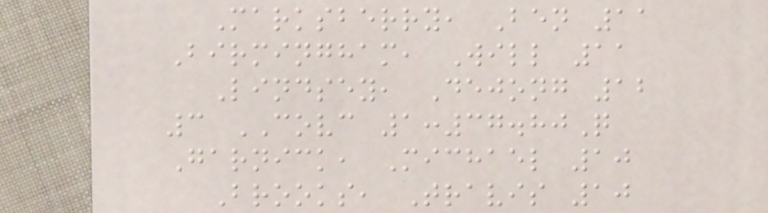Marksberry, Ben 11
Birmingham, Will 11
Lindsey, Dejong 12
3 COVC 1:37.80Q
Garnick, Michael 10
Brooks, Travis 10
